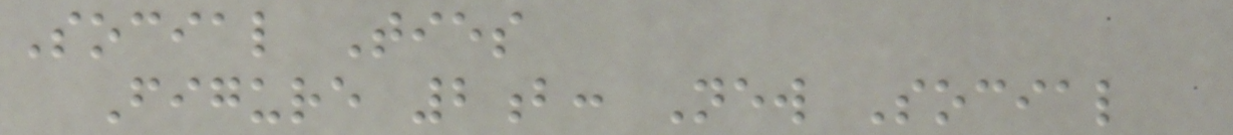Social Ties
Figure 2b: New Social
